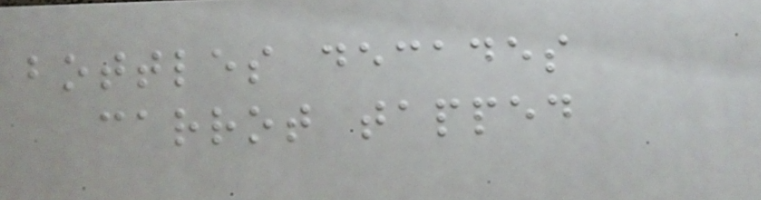bottles decades
carrot tapped
